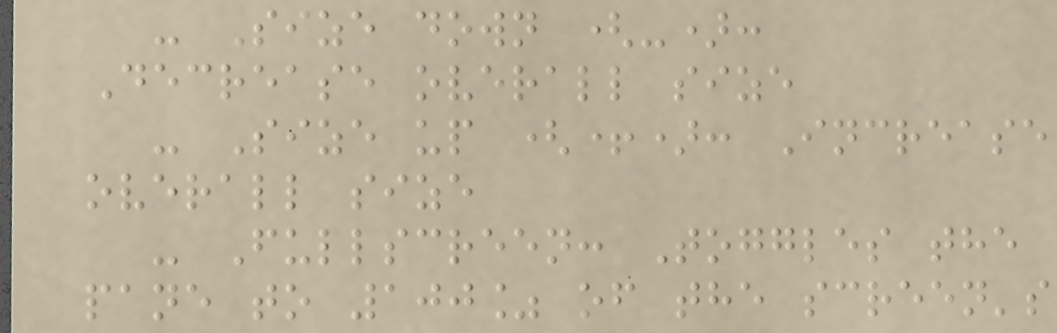- Size down (-):
Decrease overall size
- Size up (+): Increase
overall size
- Fullscreen: Toggles the
pane to 100% of the screen's
